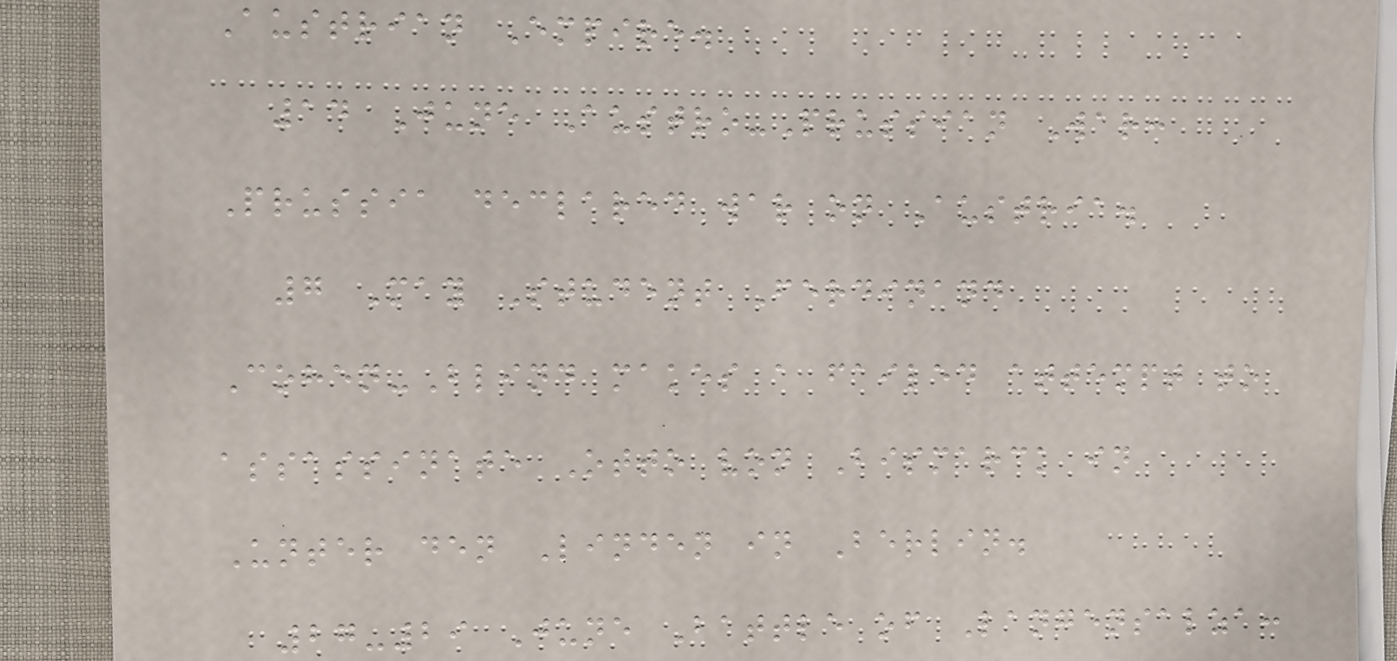Austrian Empire.
14 June Austro-Prussian War:
Prussia declared war on Austria.
7 May Student Ferdinand
Cohen-Blind makes a failed attempt to
assassinate Otto von Bismarck in
Unter den Linden in Berlin.
27-29 June Battle of Langensalza:
